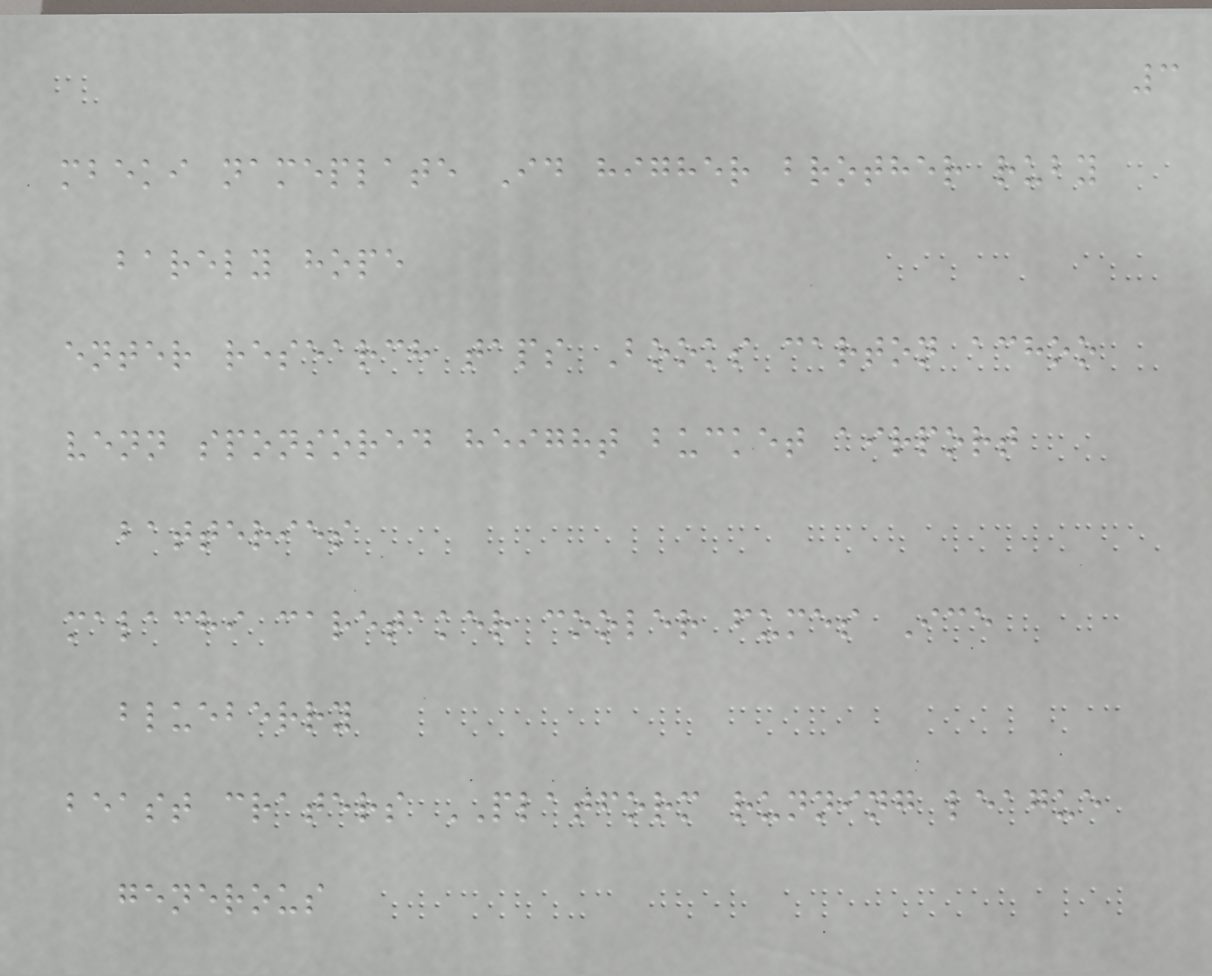3
mbeki nameplate Id higher brother ruby
barely hope
enter research taps Books carton achoo
venn sponsored height bucket airport
batteries
malachi caretaker cooler fumes Ice
blueberry
beast craters PLATFORM running league
generous
